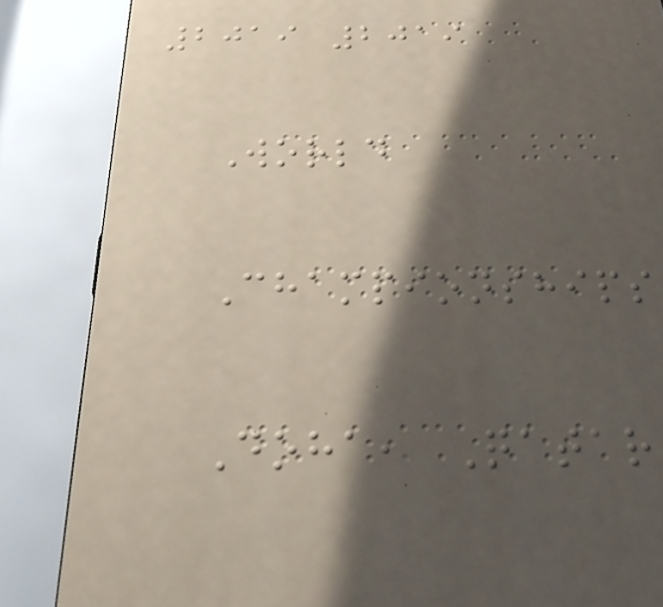2019 2019
World
Championships
Doha, Qatar
